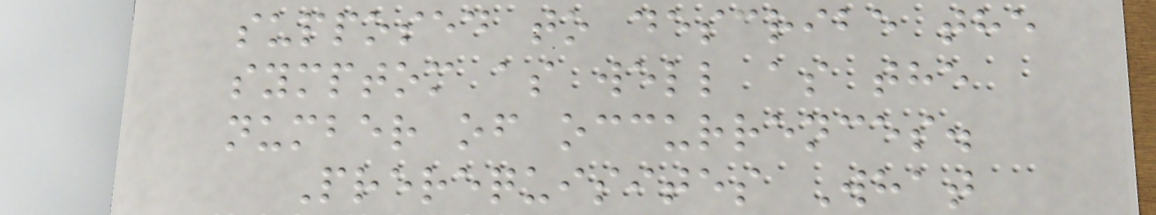supposed to describe the
symptom as well as the
number of occurrences.
Prerequisites What
